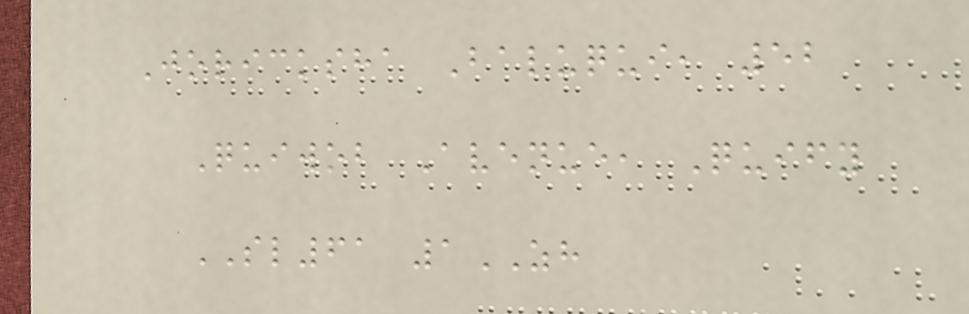Joricksha Baluqui, 52
Quiwob Avenue, Quify
SL61 1ZH
